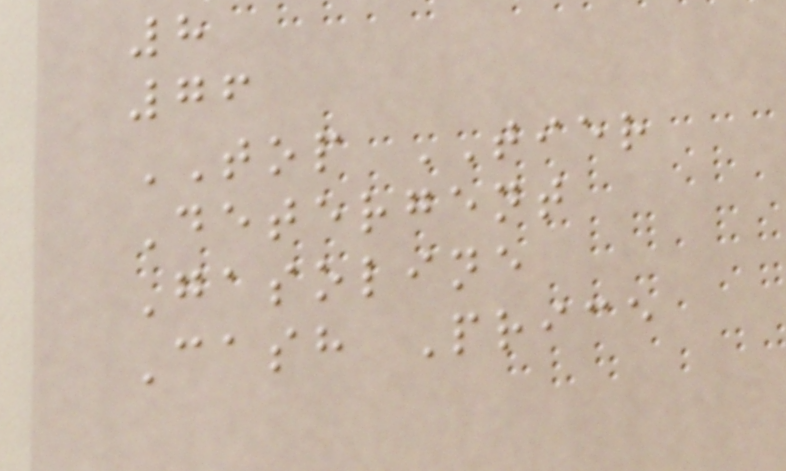8
76
TOP TIER
Detergent
Gasoline
Cash Price
